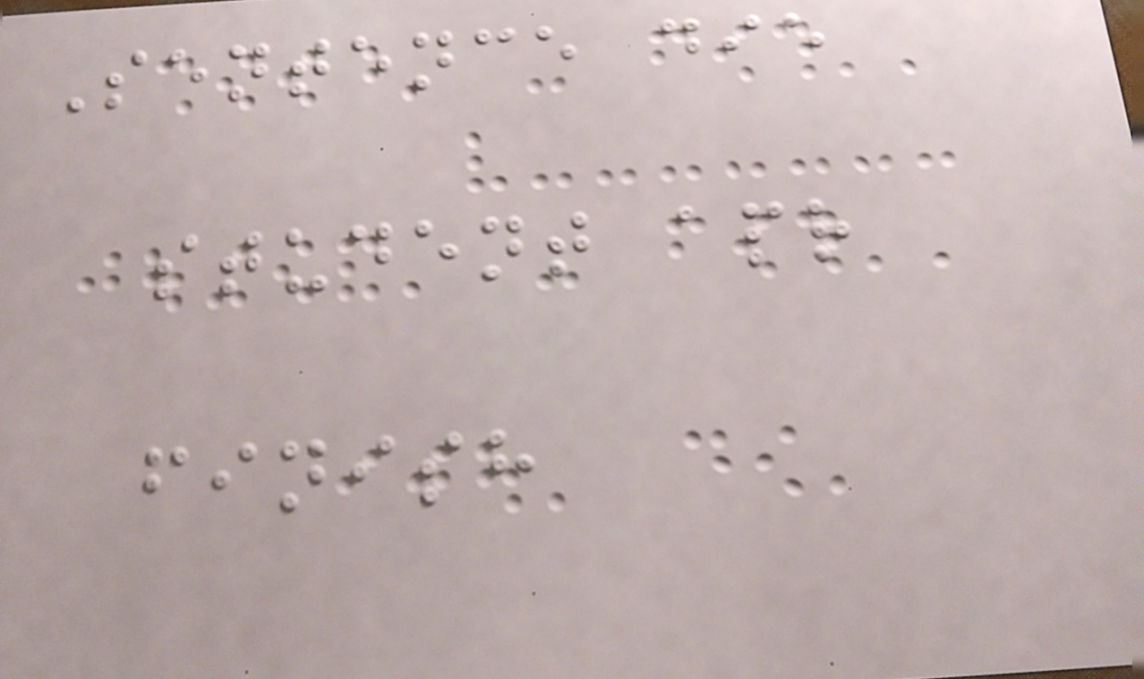Sentence die
student apr
finish
